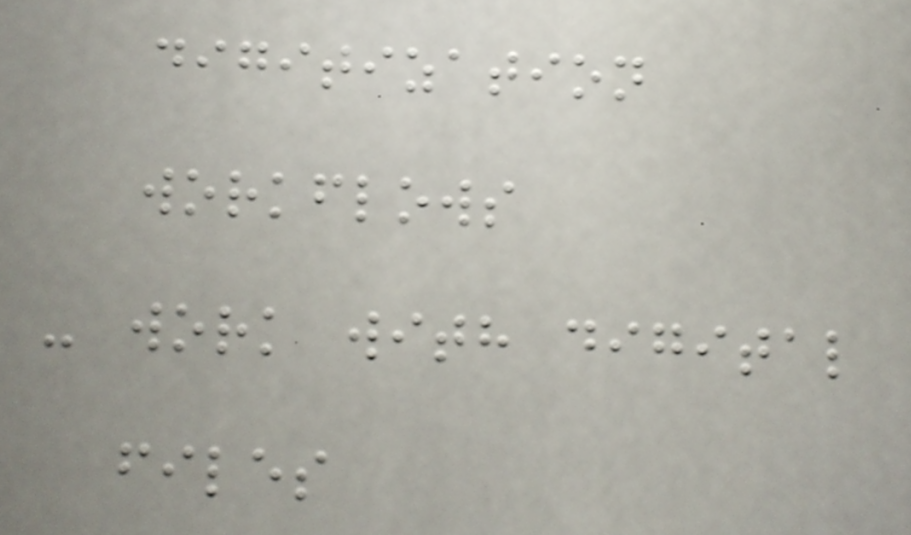digitization
workflows
- work with digital
files
